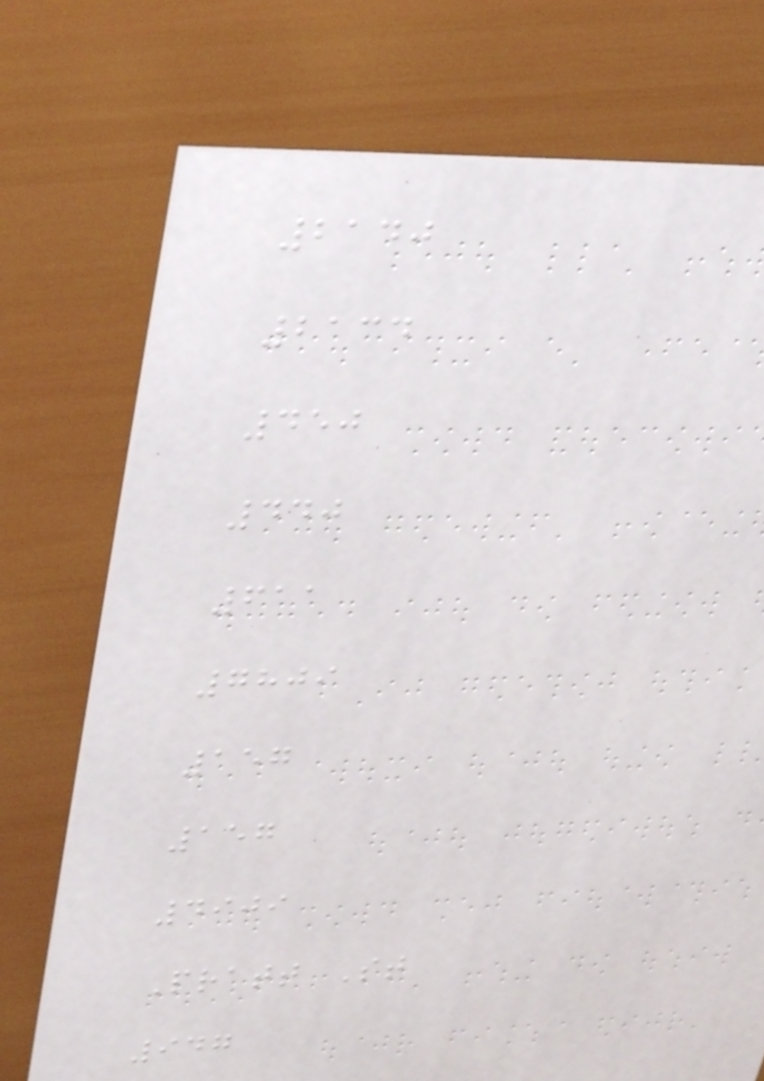2140
2134
450
440
611
7809
157
157
4909
Pratt St
947
